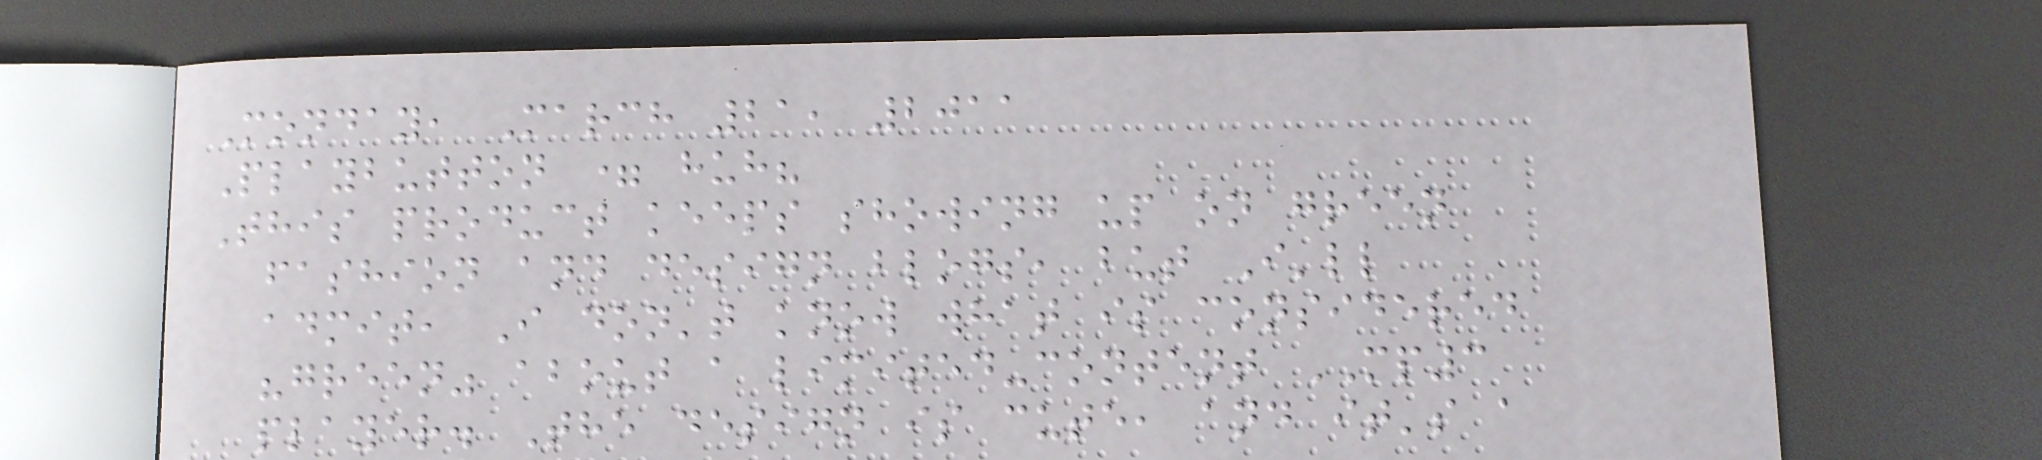Monday, March 21, 2011
Playbutton = huh?
This product keeps showing up on green
fashion and design blogs, but I'll
admit, I don't know what is considered
"green" about a limited-content MP3
player. The design is cute, and it's a
